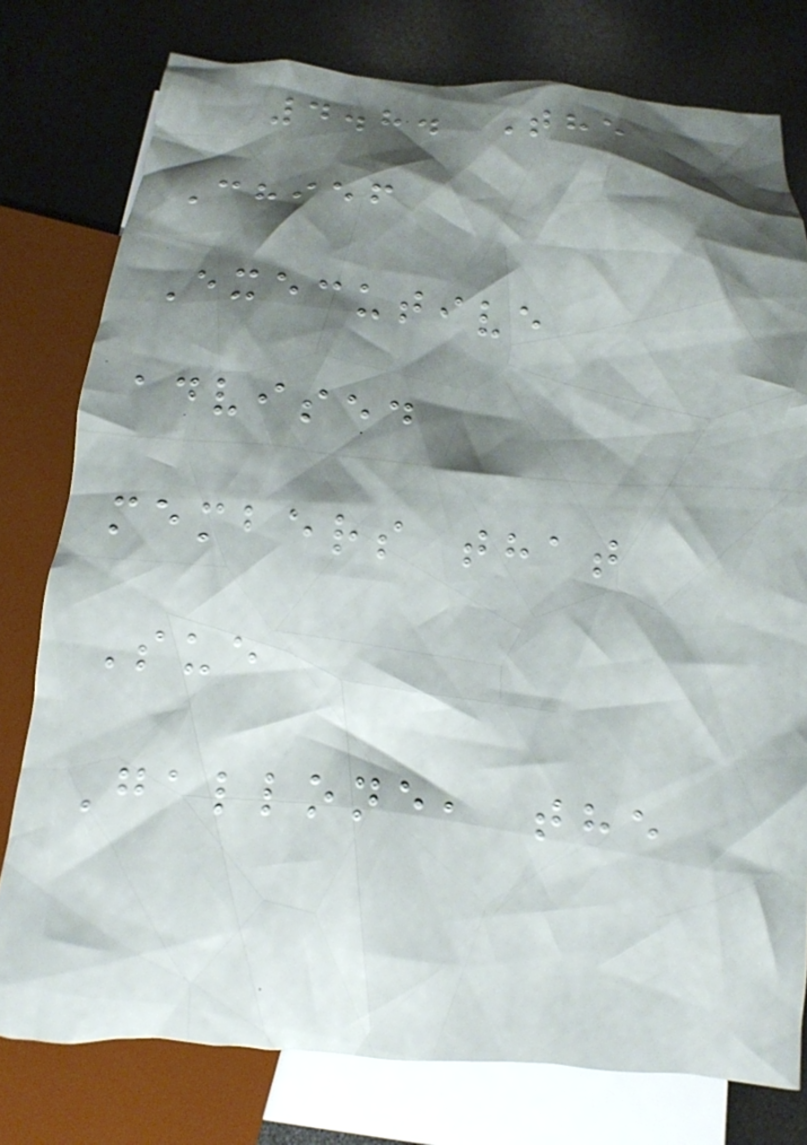4.8. The
Chief
Executive
advised
members that
Sue
Gallone, the
